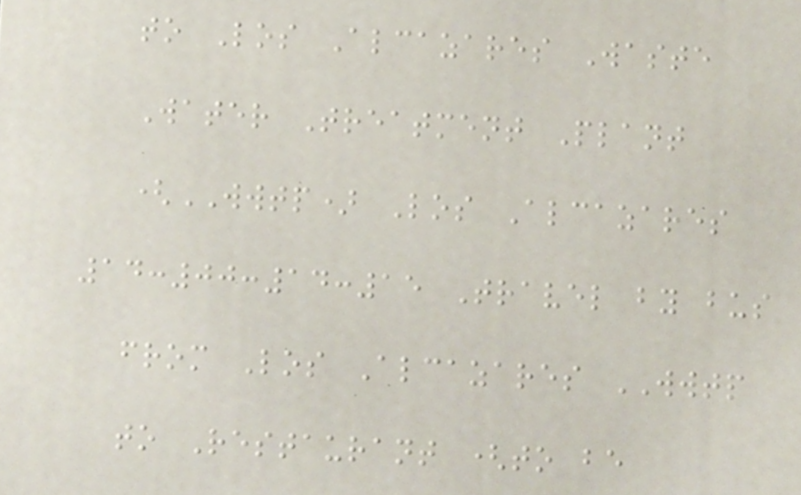to Los Alcazares Waste
Water Treatment Plant
(WWTP) Los Alcazares
14:00:14:15 Travel by bus
from Los Alcazares WWTP
to Restaurant (to be
